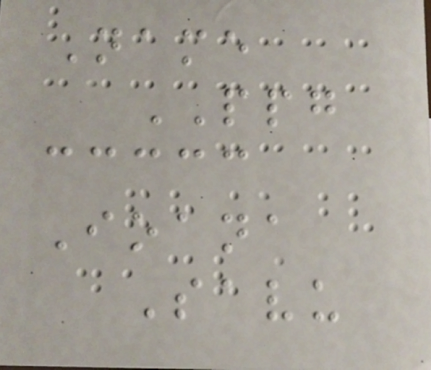Name
PPG
Ioana
Savu
